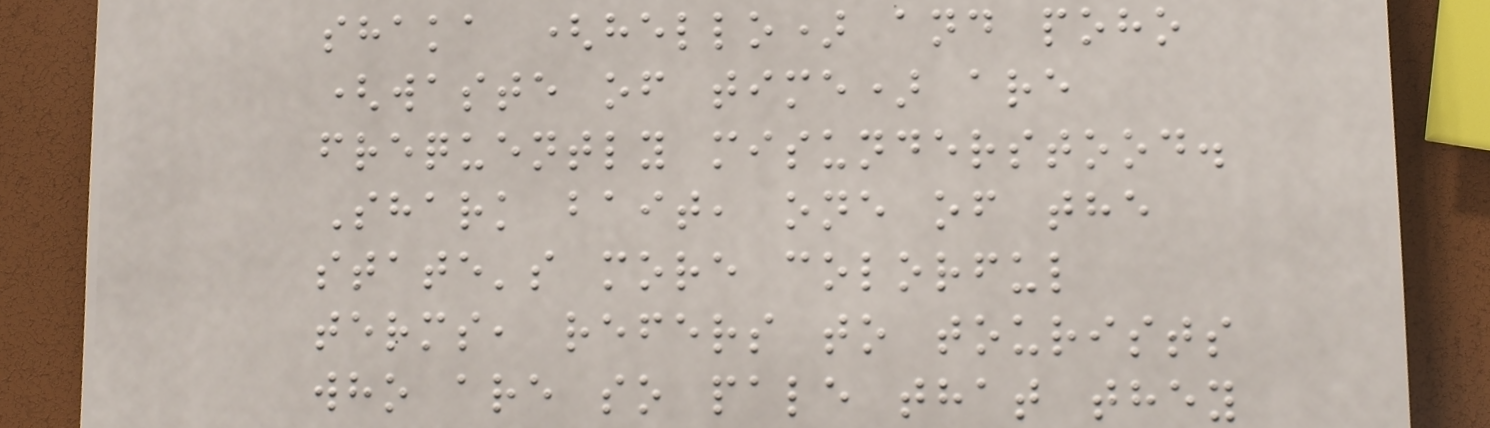shaka (hello) and poho
(waste of time) are
frequently misunderstood.
Shark bait, one of the
state's more colorful
terms, refers to tourists
who are so pale that they
